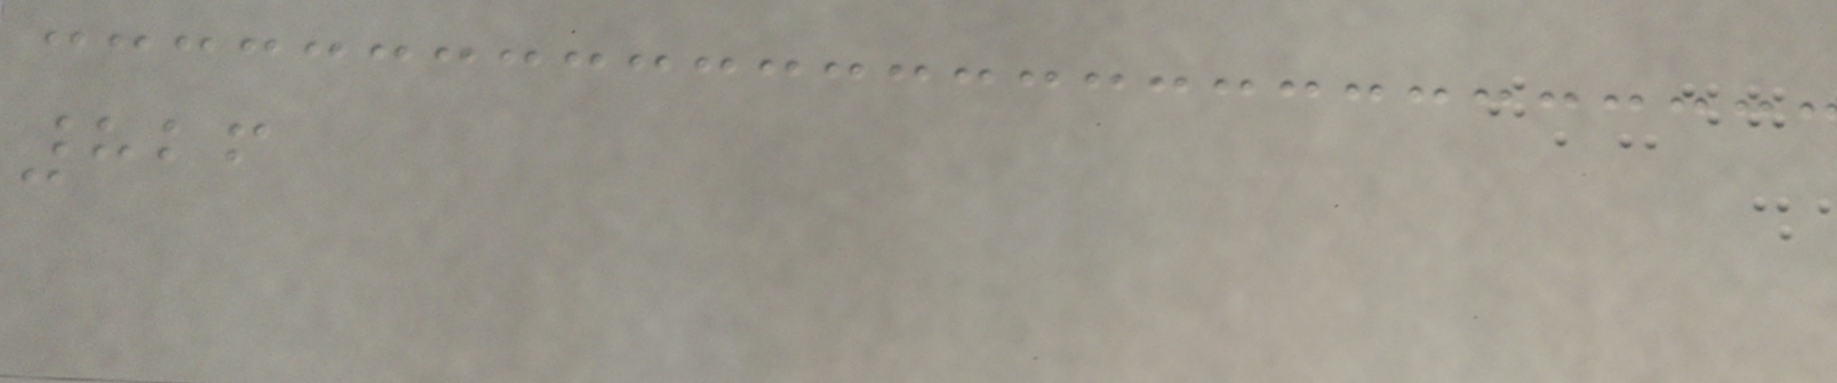826
